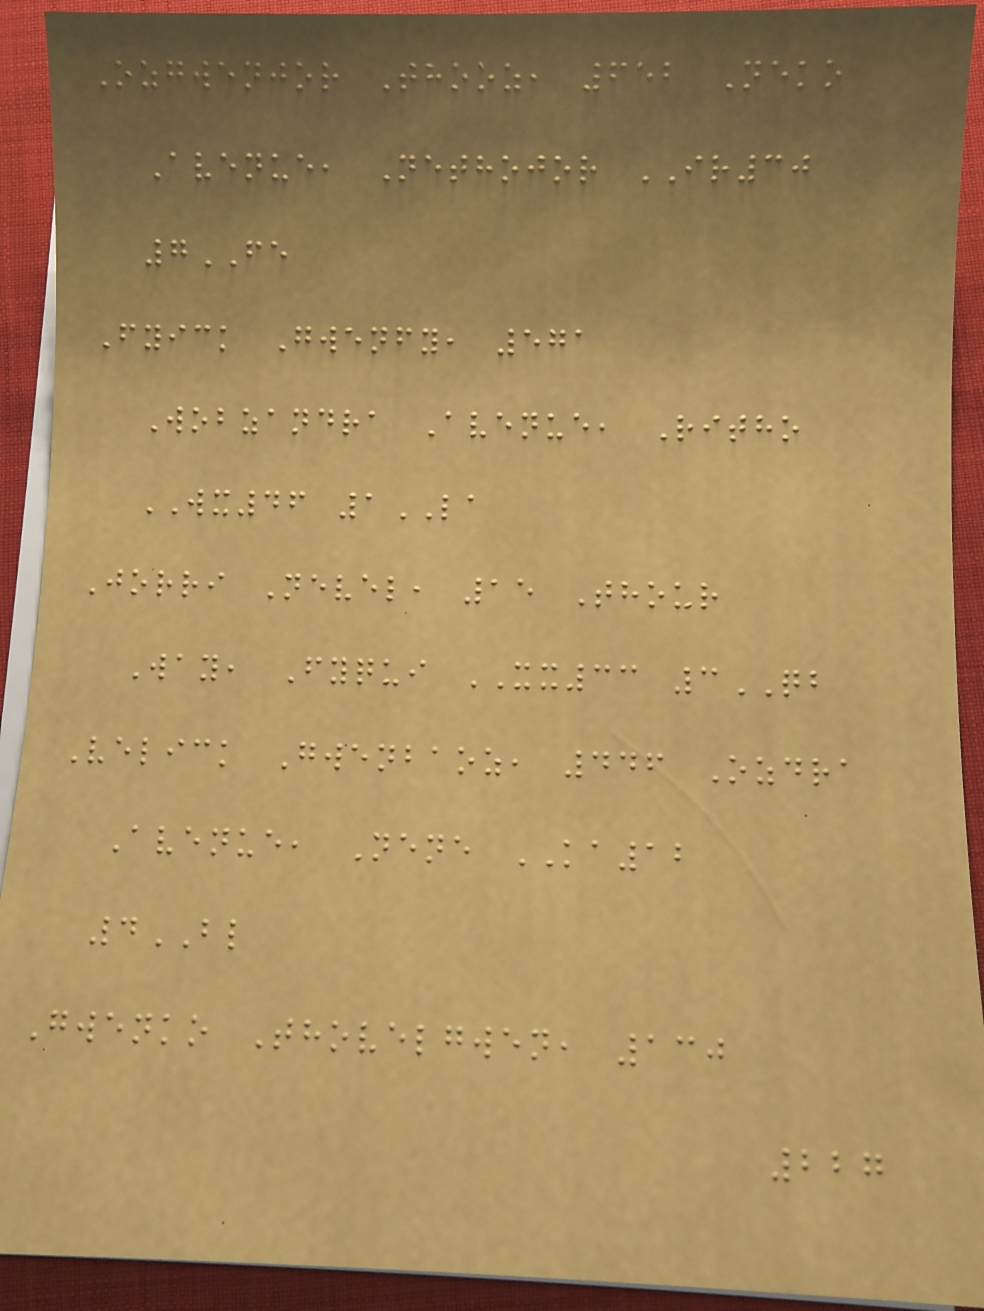Ozgwenjor Thooz, 652 Neko
Avenue, Nethojor IR30
7FE
Fyick Gwenfy, 571
Wobzandra Avenue, Ritho
WX46 1LA
Jorri Nevel, 15 Thour
Way, Fyqui XX33 3QB
Velick Gwenbaoz, 446 Ozdra
Avenue, Nene KA12
4BL
Gwenko Thovelgwen, 130
227
